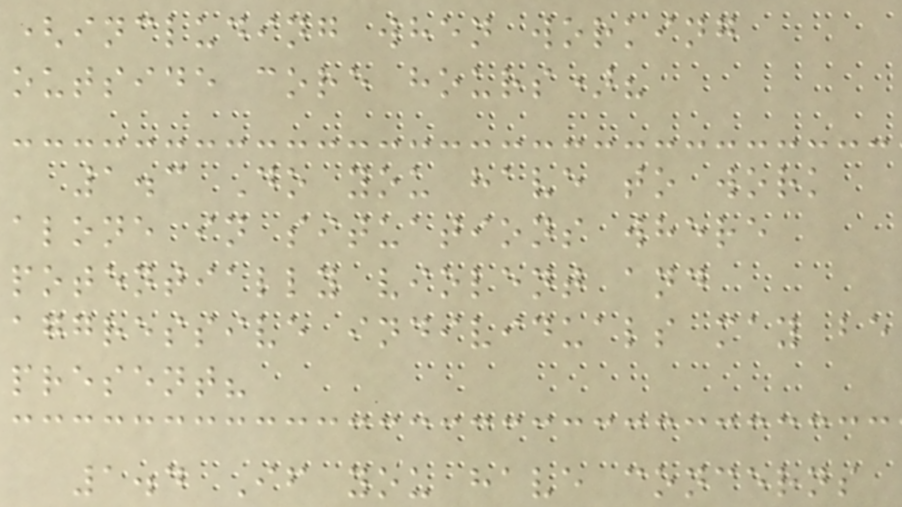(including when working
outside core hours)?
1.3 Do you have to work
alone in situations where
potentially violent and
aggressive individuals may be
present?
1.4 If you have concerns
